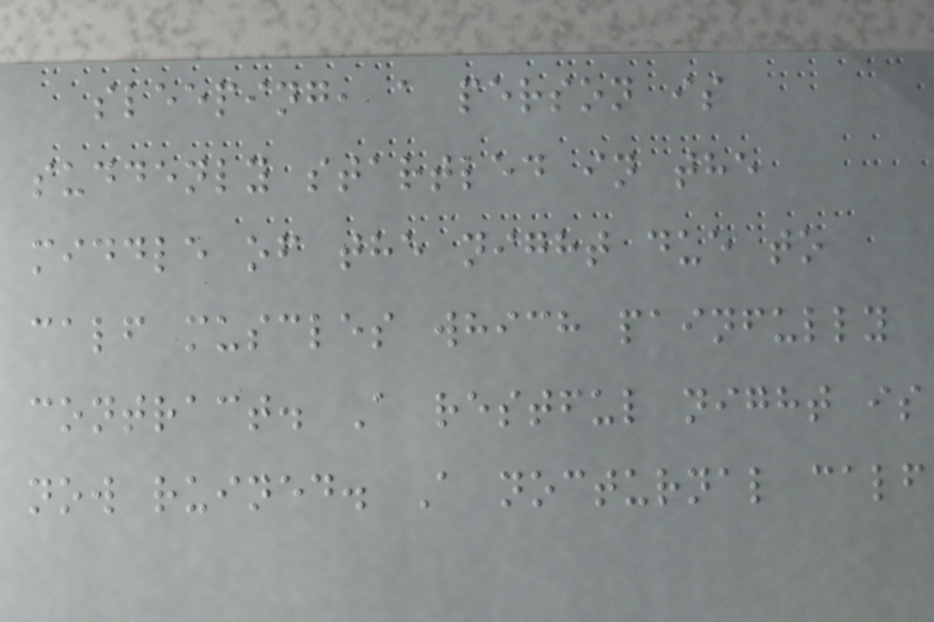sleeping, a person is
suddenly startled in the
middle of the night due to
calf muscles which painfully
contract. A restful night is
now ruined. A nocturnal calf
